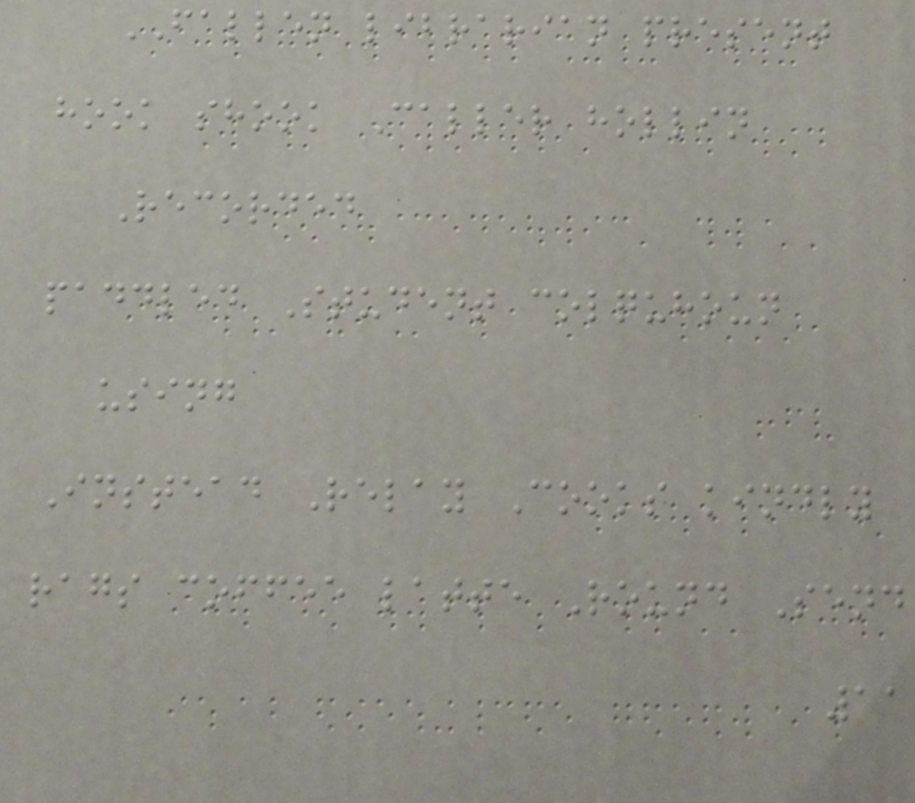FALLEN librarian present
hook shook Caller hollin
Recorded
paddled Student colquhoun
using
Instead Relay Cooks kindly
rags coffee latte Round Send
11
